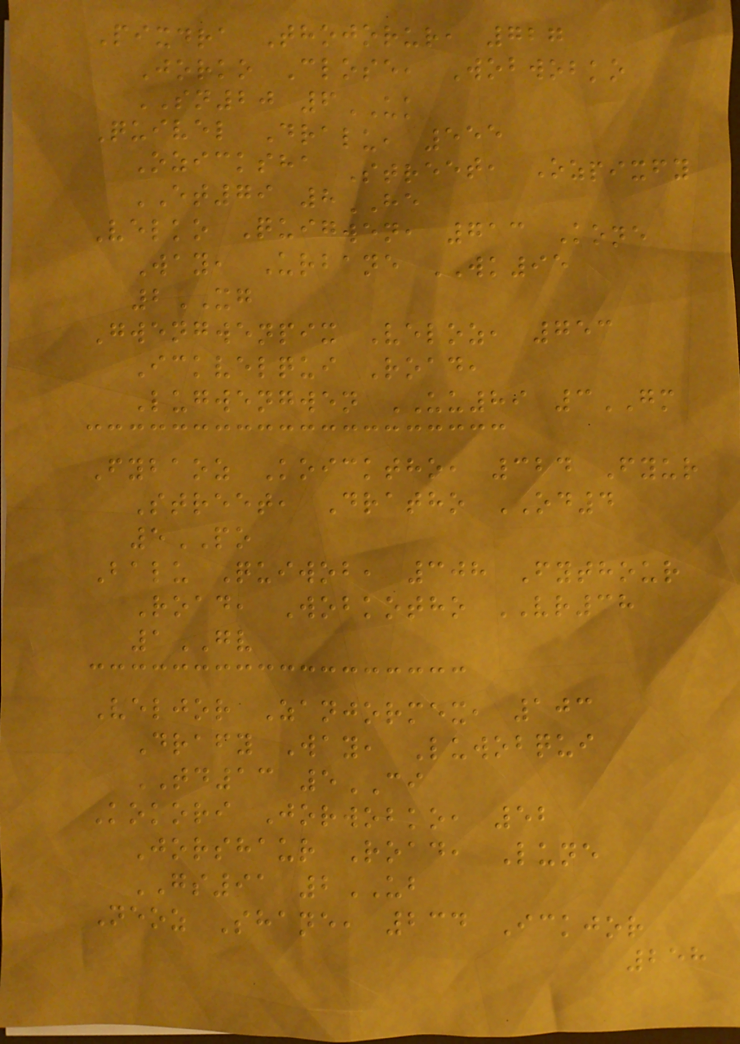Pixdra Thojorur, 727
Jorko Close, Wobwobko
SN20 6UK
Quivel Dralu, 555
Ozicksha Street, Ozpixfy
ET79 8HE
Velko Quigwen, 713 Kone
Way, Urbane WK95
2XG
Gwengwenpix Veloz, 753
Ickvelqui Road,
Lugwengwen UU89 3GM
Fybaoz Koicktho, 324 Fyur
Street, Dratho OD4
5PO
Balu Quiwob, 308 Fythour
Road, Wobkotho VR38
1GV
Veljor Zanjormex, 103
Drafy Way, Luwobqui
TD13 5CI
Kokori Jorwobko, 52
Jorshaur Road, Lune
GS91 2UB
Neoz Shane, 234 Ickjor
258
